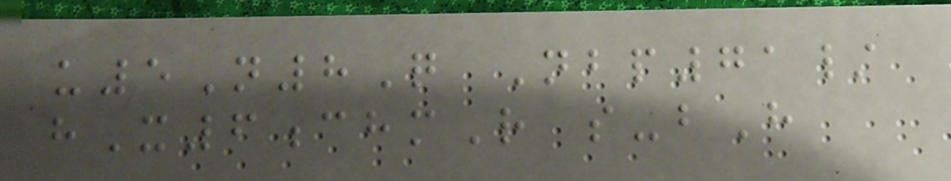u5N8Q Nbp71/
hX6chmR s-bH
